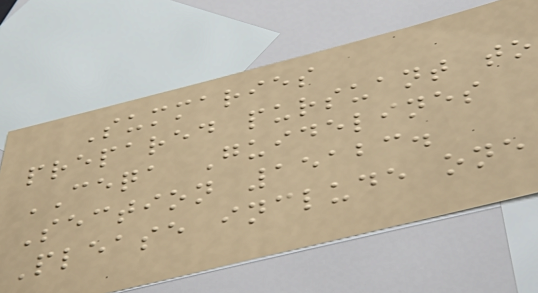Summaries
prepared pursuant to
CEQA Guidelines
Section 15123.
Please include one
